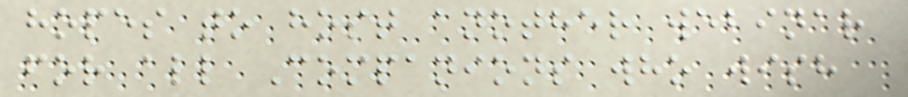hopes to host another webinar
for all Companions who wish
